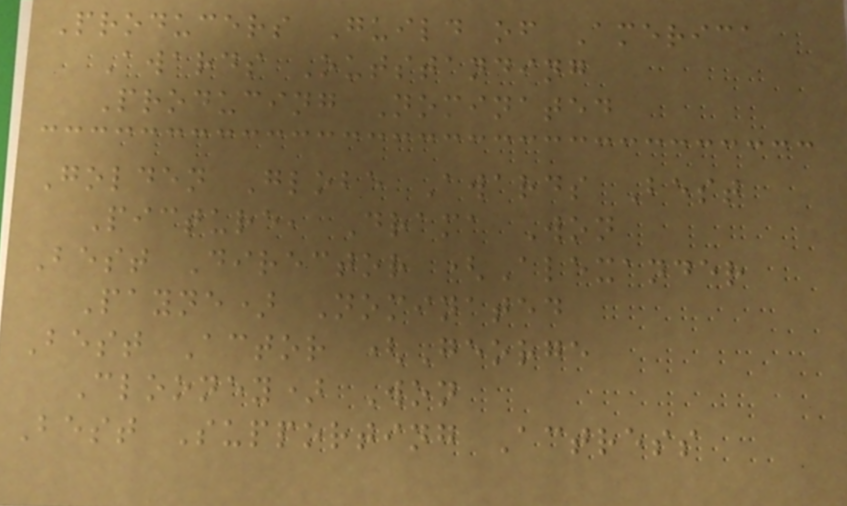Producers Guild of America
Awards Outstanding
Producing Nominated
Golden Globe Awards Best
Picture, Drama Won
Best Director (Alexander
Payne) Nominated
Best Actor (George
Clooney) Won
Best Supporting Actress
